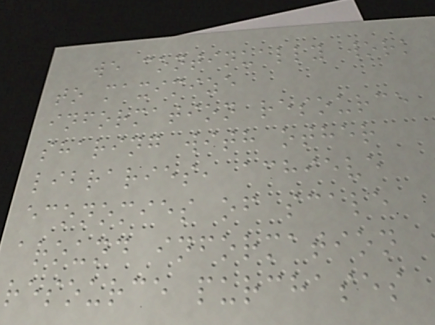we continually work
to maximize
information resource
sharing with other
libraries, achieve
economies of scale
around information
resource purchases
